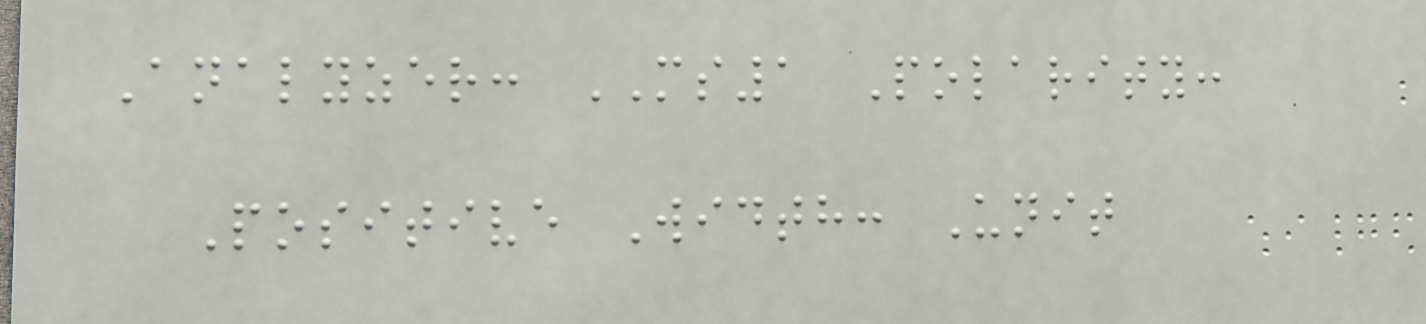Analyzer: MS1 Polarity:
Positive Width: Unit
